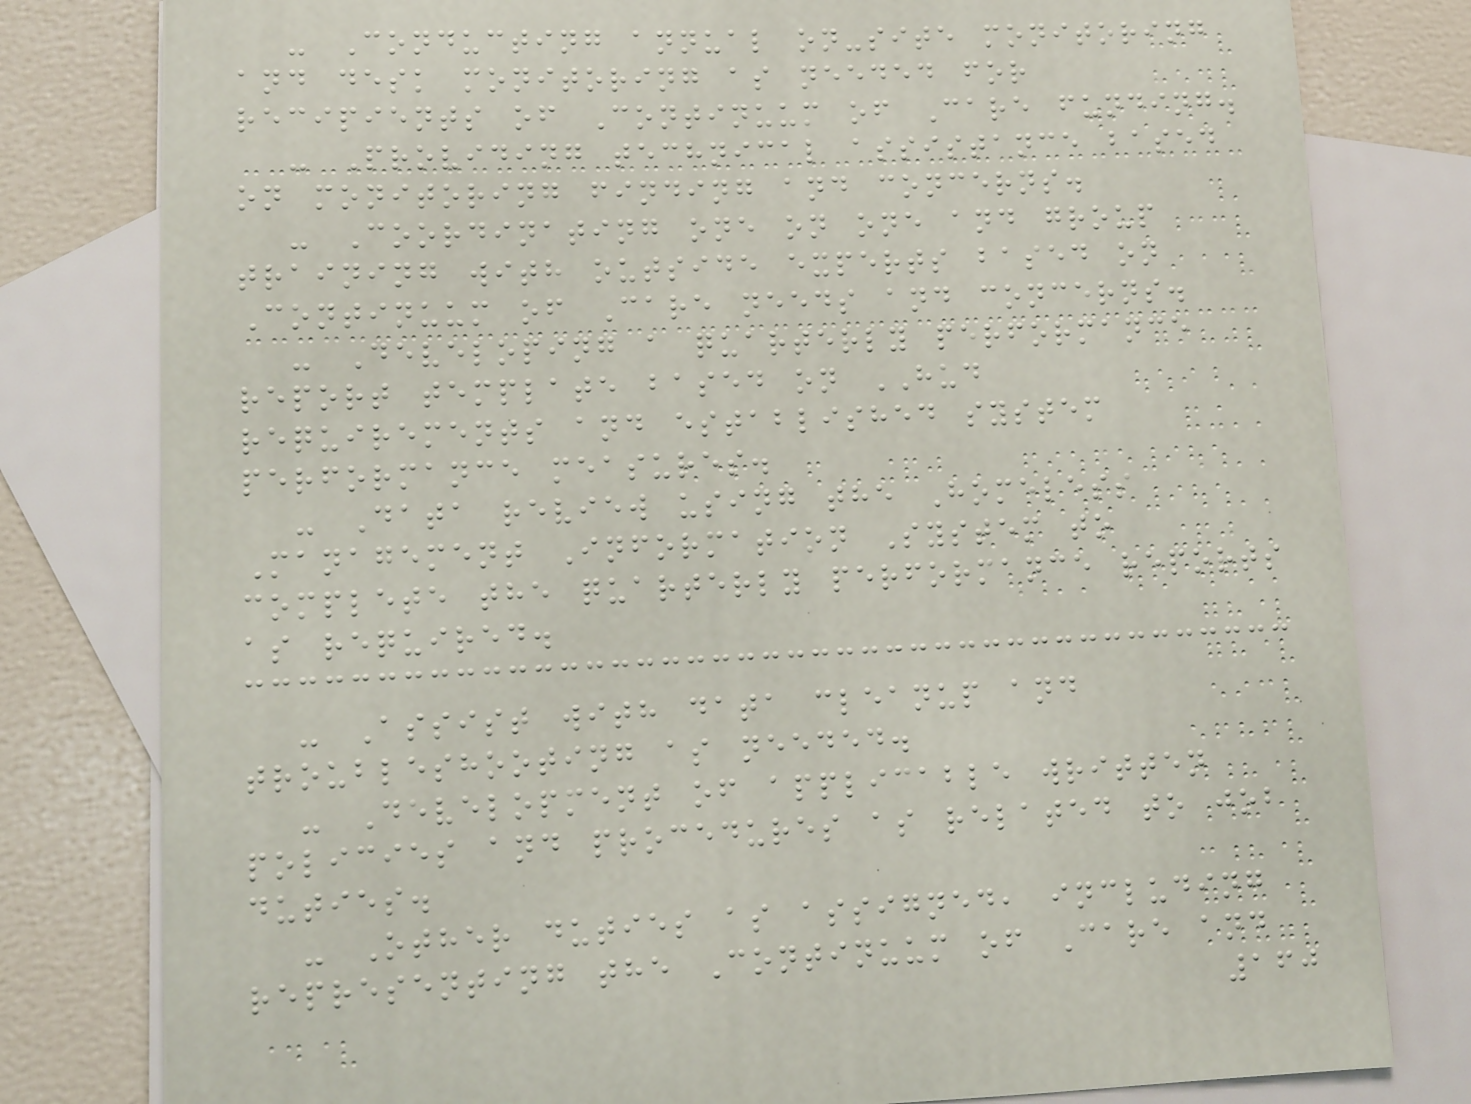- Conducting annual on-site monitoring
and desk monitoring as needed for
recipients of Continuum of Care funding.
- Providing technical assistance based
on monitoring finding and concerns.
- Coordinating one on one and group
training with outside experts based on
Continuum of Care needs and concerns.
- Developing a quarterly performance
report template based on HUD
requirements and established system
performance measures.
- Data review using the Homeless
Management Information System to
complete the quarterly performance reports
as required.
- Assist with data cleanup and
troubleshooting as needed.
- Development of applicable written
policies and procedures as related to job
duties.
- Other duties as assigned, including
representing the Continuum of Care and
160
